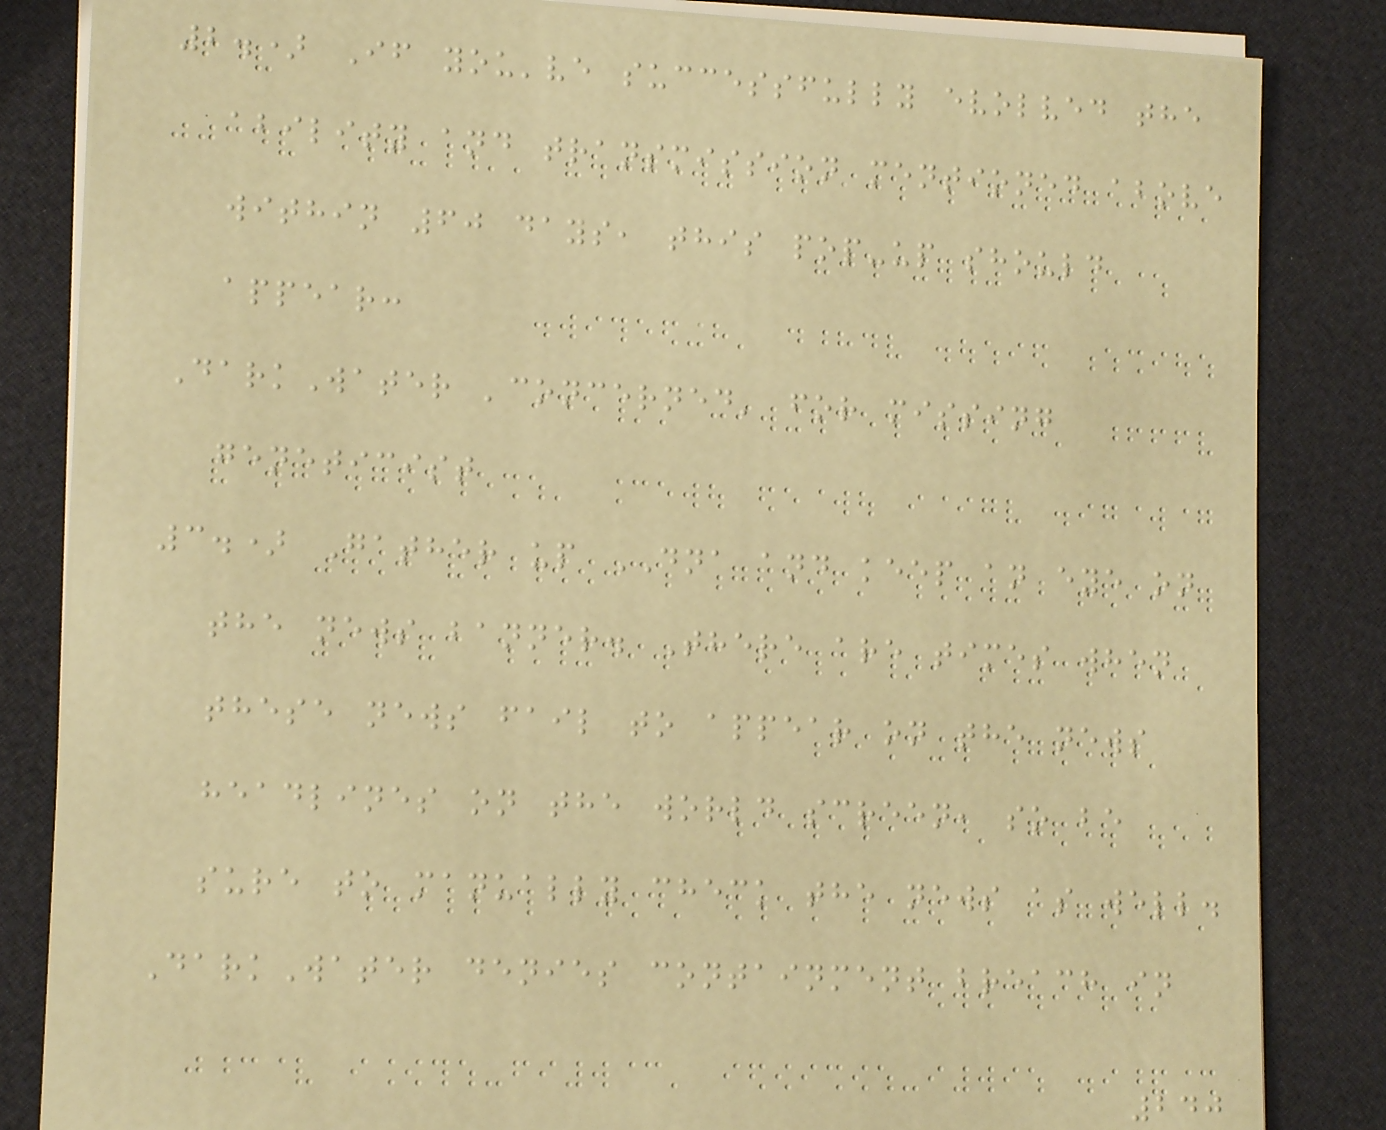2.) If you've successfully evolved the
ability and transmission mentioned above
within 60 days, this pop-up should
appear:
DarkWater 'concerned' for missing
geneticist
3.) Gather up DNA and keep an eye on
the news banner. There are times when
these news fail to appear on the news
headlines on the world screen, so be
sure to manually check the news as well.
DarkWater denies containment breach in
240
